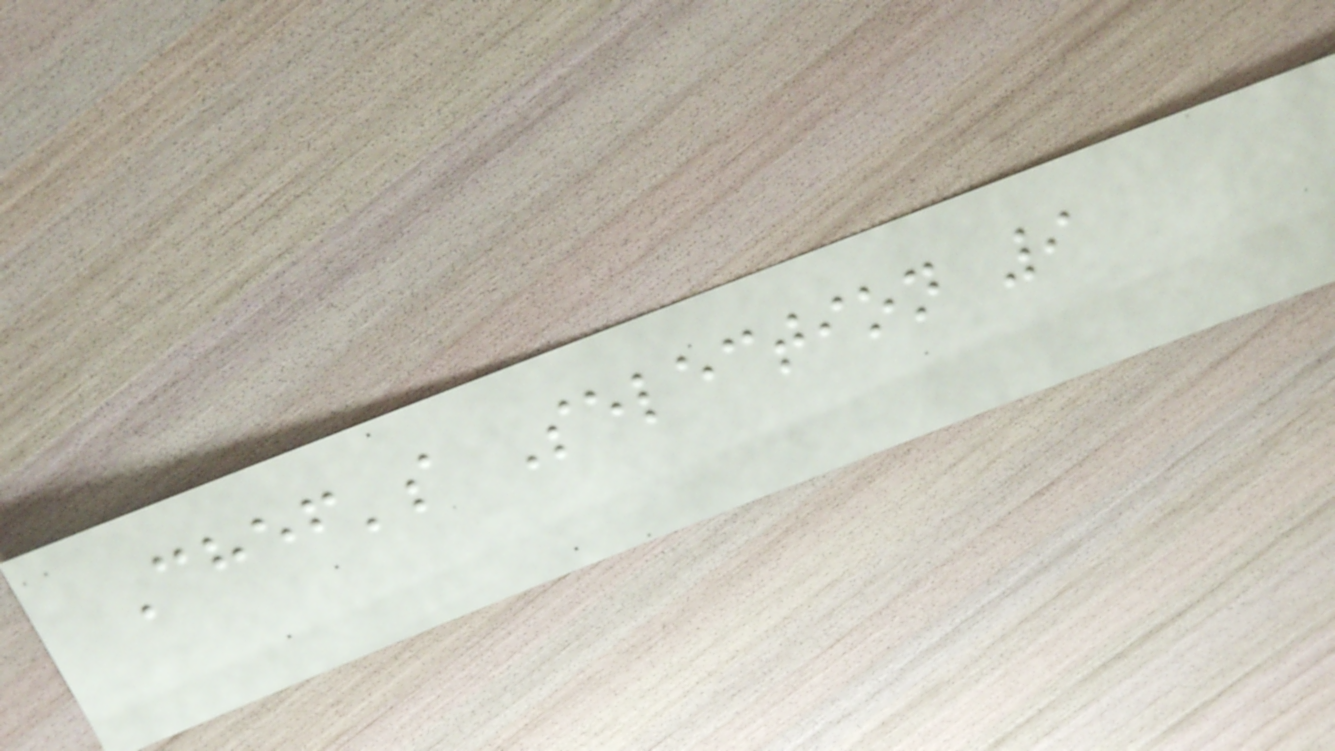Chef's Selection 9
